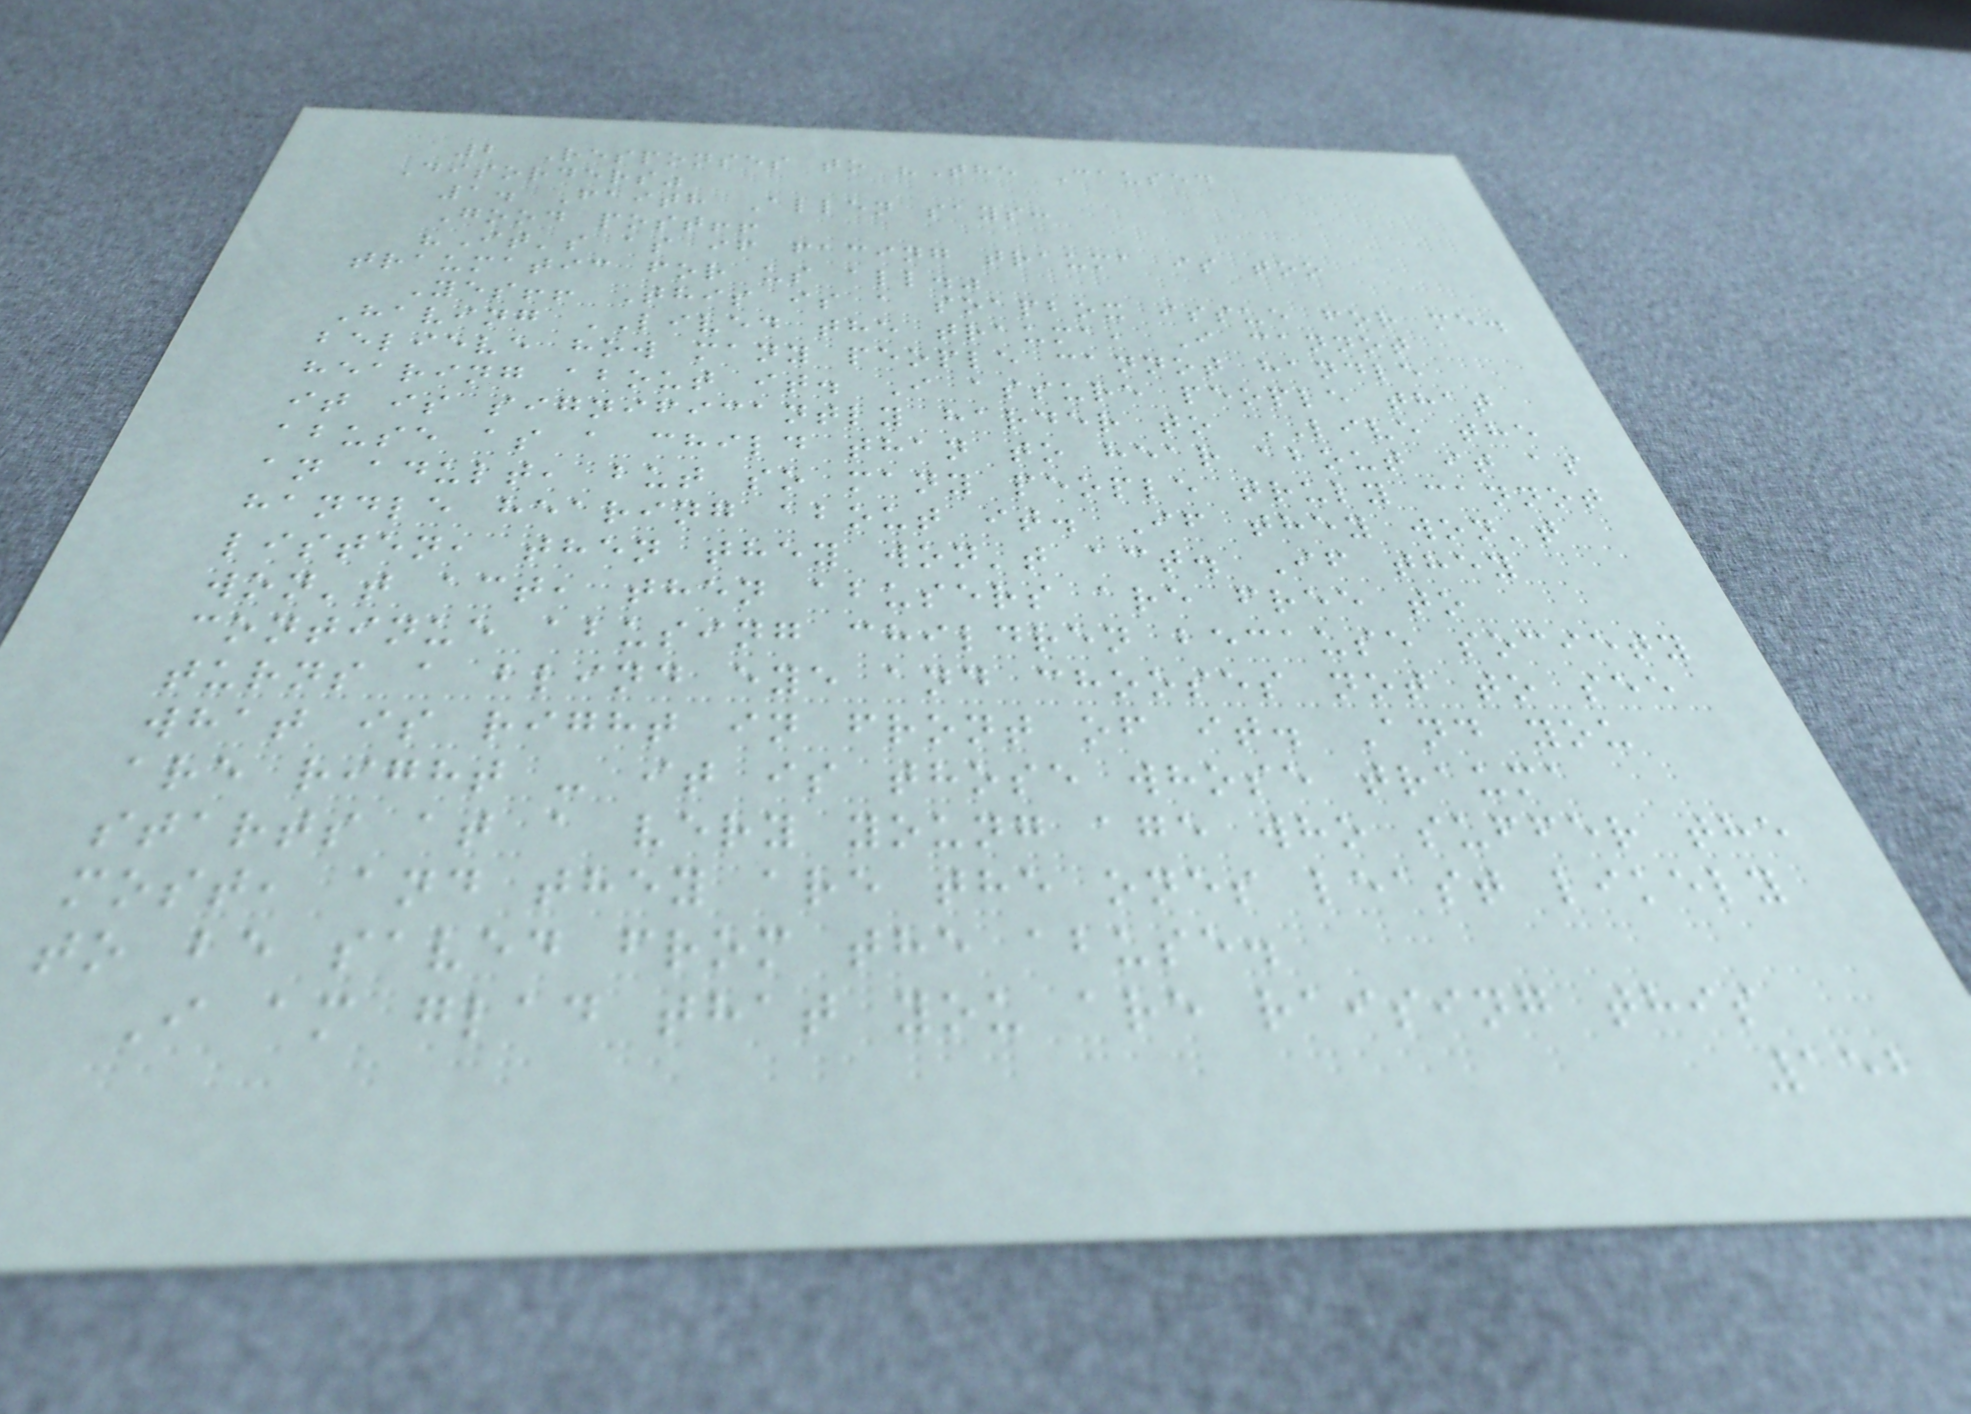2 Responses to "The Caused
Disorders"
1. Faith Allen says:
Good post!!
"It's as if facing trauma is too
traumatic for us all."
Yes!! This is a soapbox issue for me.
Having LIVED the trauma, I cannot
believe how many people cannot handle
hearing about it. I assure people that
it is significantly harder to LIVE the
abuse as a child than to hear about it as
an adult, but so many people truly cannot
handle hearing about it. If they won't
listen, then they won't act. If they
won't act, then abusers are free to
continue abusing children because society
turns a blind eye and chooses not to see
what is right in front of it. And you
are right - it is those whose trauma
starts at a very young age who suffer the
most, and they are the ones least likely
to be saved from the abuse.
I am glad that you are raising this
152
